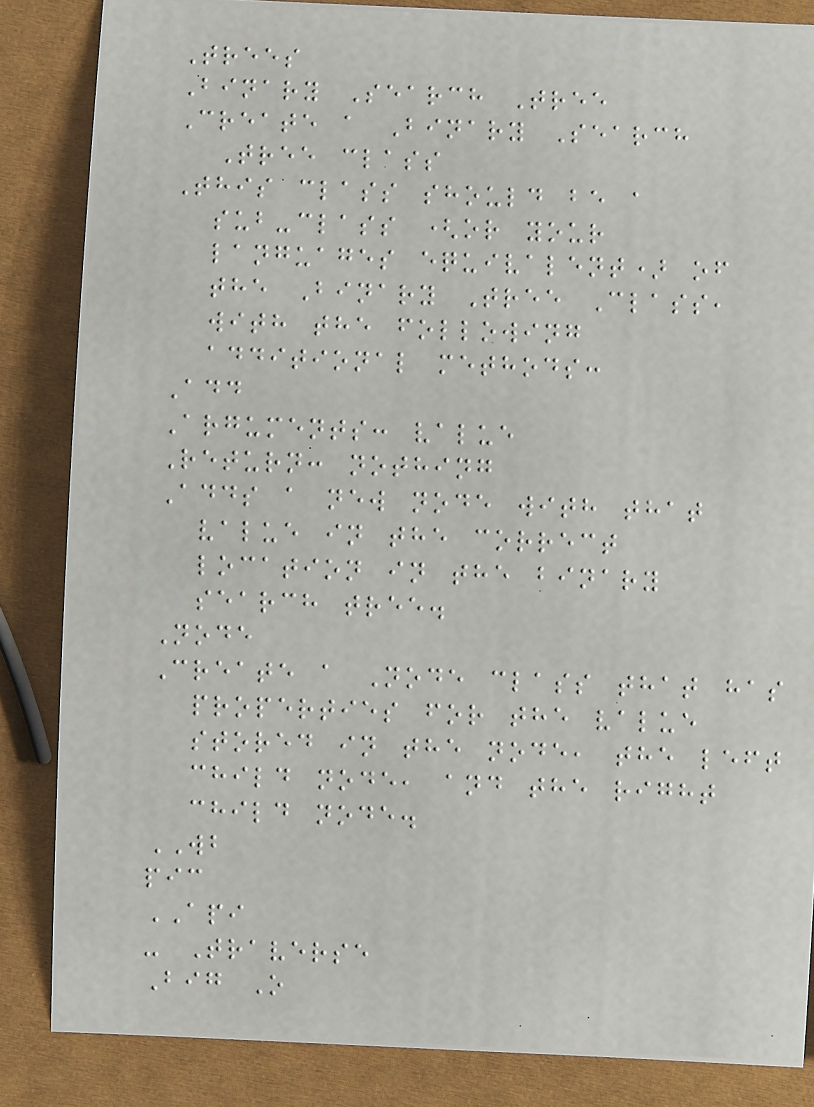Trees
Binary Search Tree
Create a Binary Search
Tree class
This class should be a
sub-class (or your
languages equivalent) of
the Binary Tree Class,
with the following
additional methods:
Add
Arguments: value
Return: nothing
Adds a new node with that
value in the correct
location in the binary
search tree.
Node
Create a Node class that has
properties for the value
stored in the node, the left
child node, and the right
child node.
WB
pic
API
- Traverse
Big O
